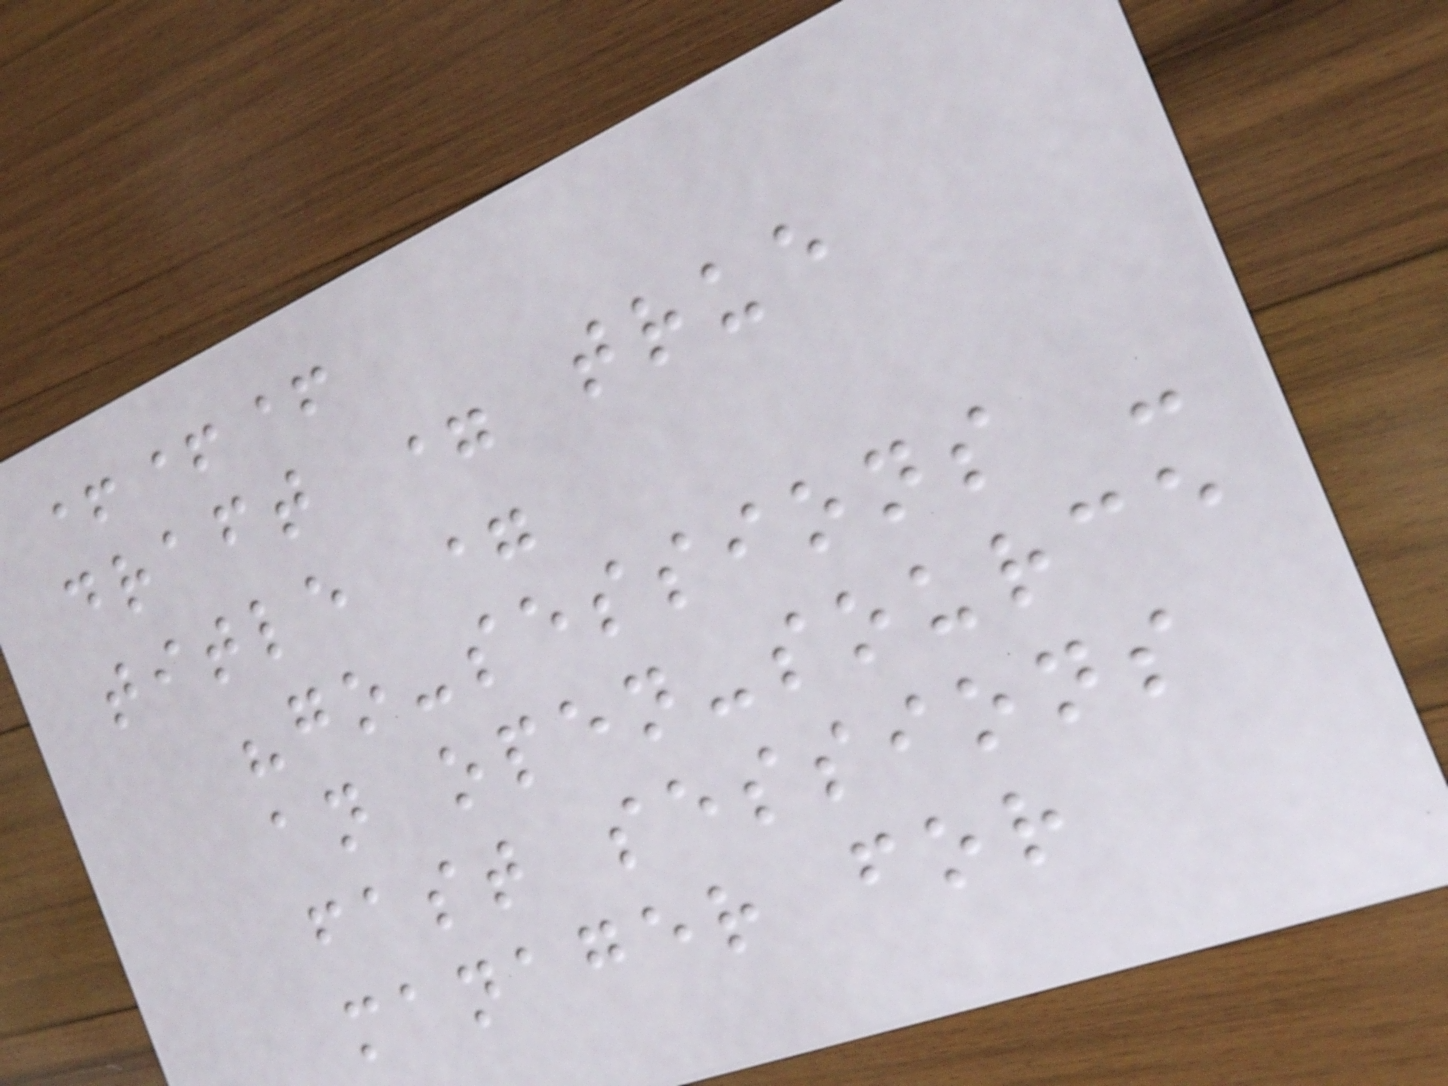+++
draft = true
title =
"go-sessions -
an open-source
fast sessions
manager for
